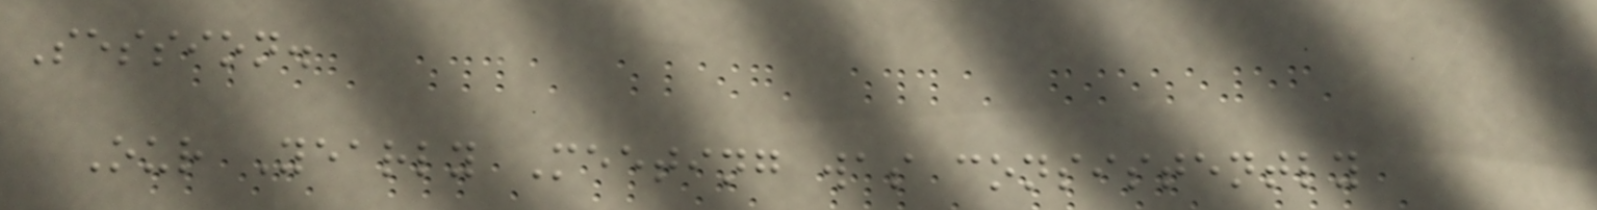Session.
Our Yearly Meeting was consistently
